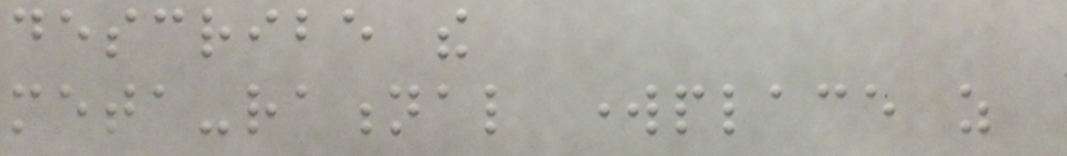describe the
meta-rational workplace as
